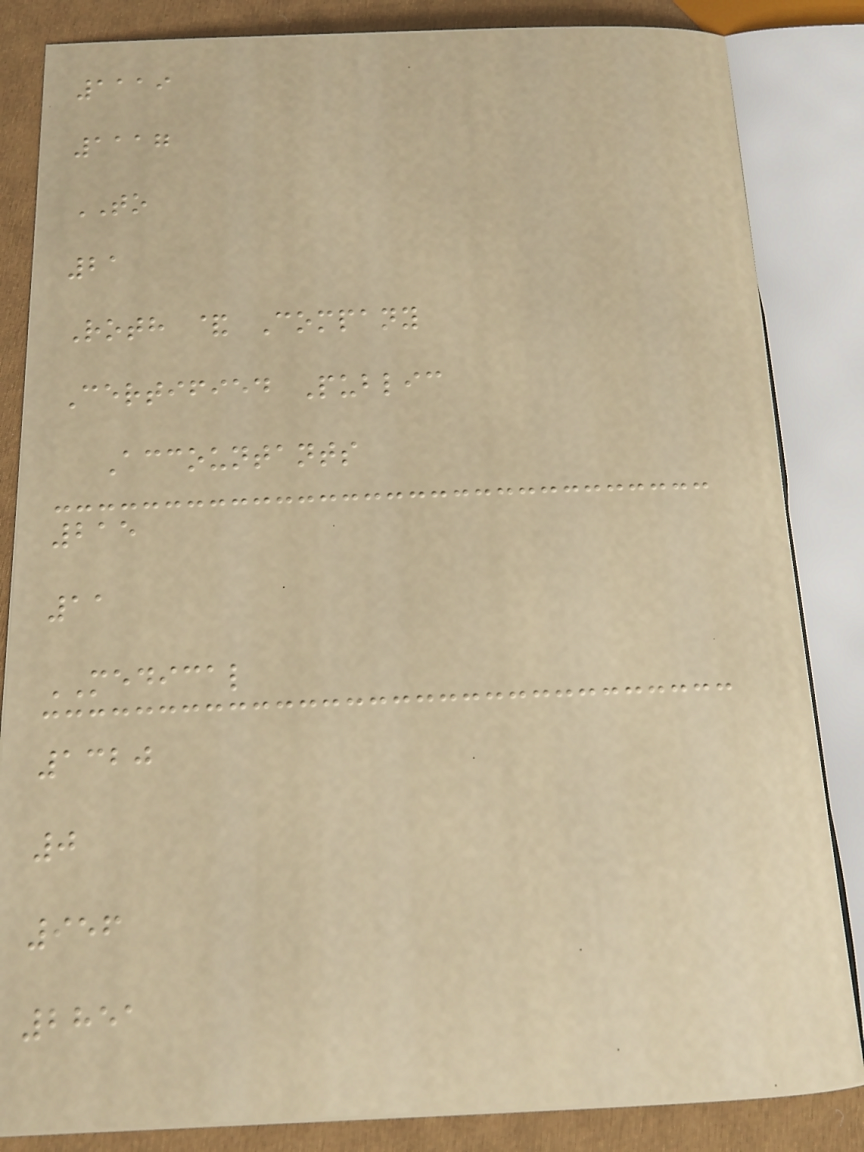1119
1117
TO
21
Roth & Company
Certified Public
Accountants
215
11
MEDICAL
1320
0
956
2851
